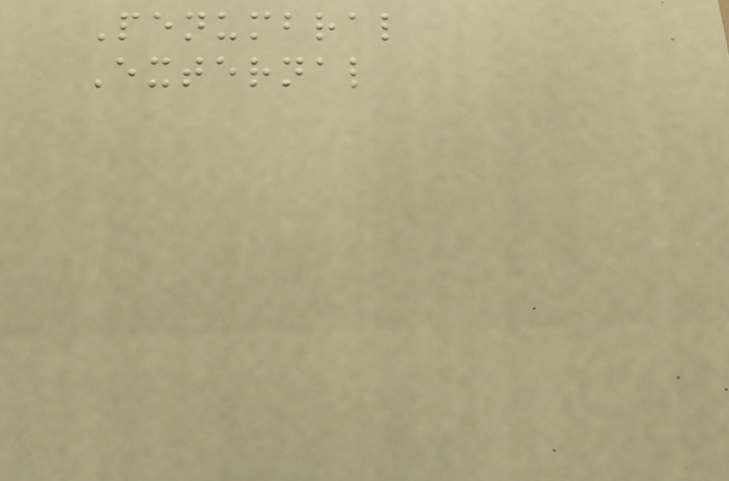Penumbral
External
